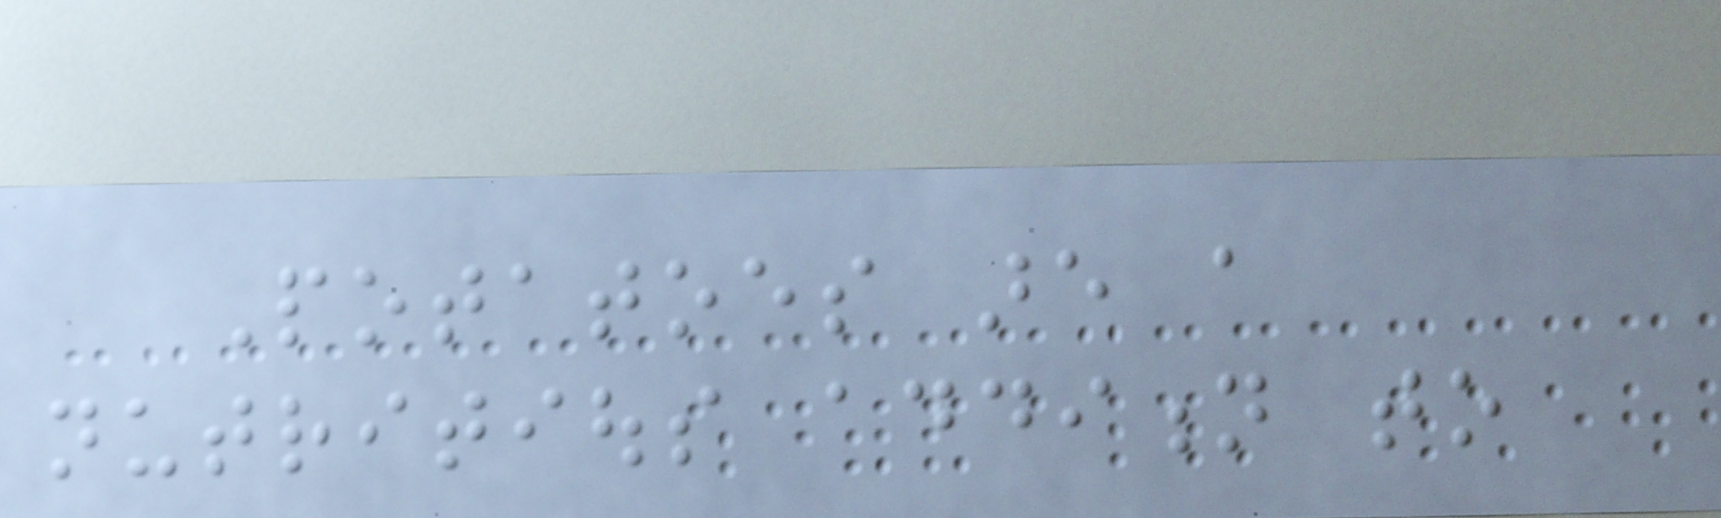Potatoes are a
nutritious addition to
